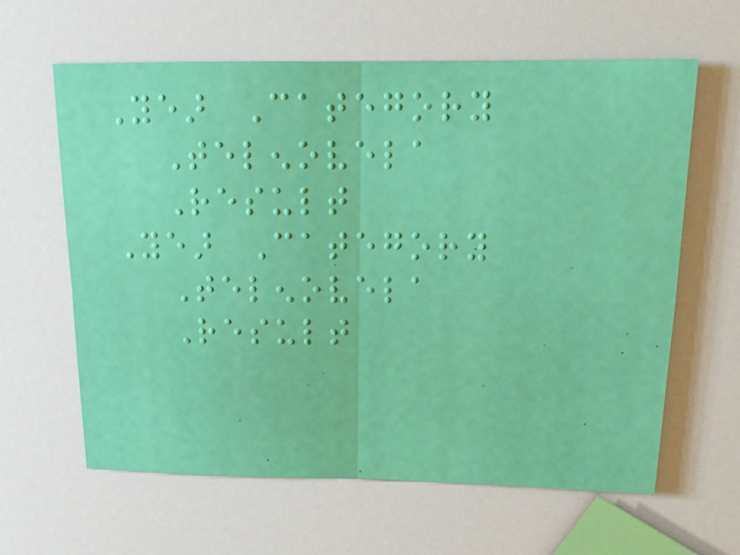Year Category
Telenovela
Result
Year Category
Telenovela
Result
